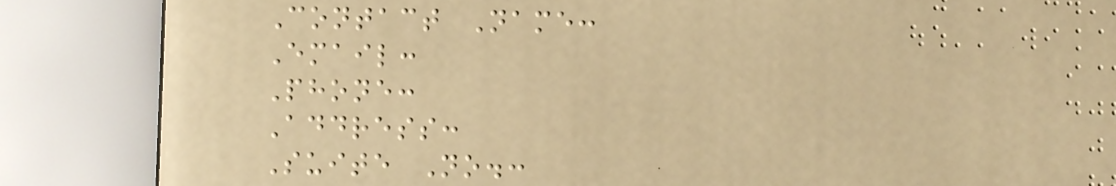Contact Name:
Email:
Phone:
Address:
Suite No.:
